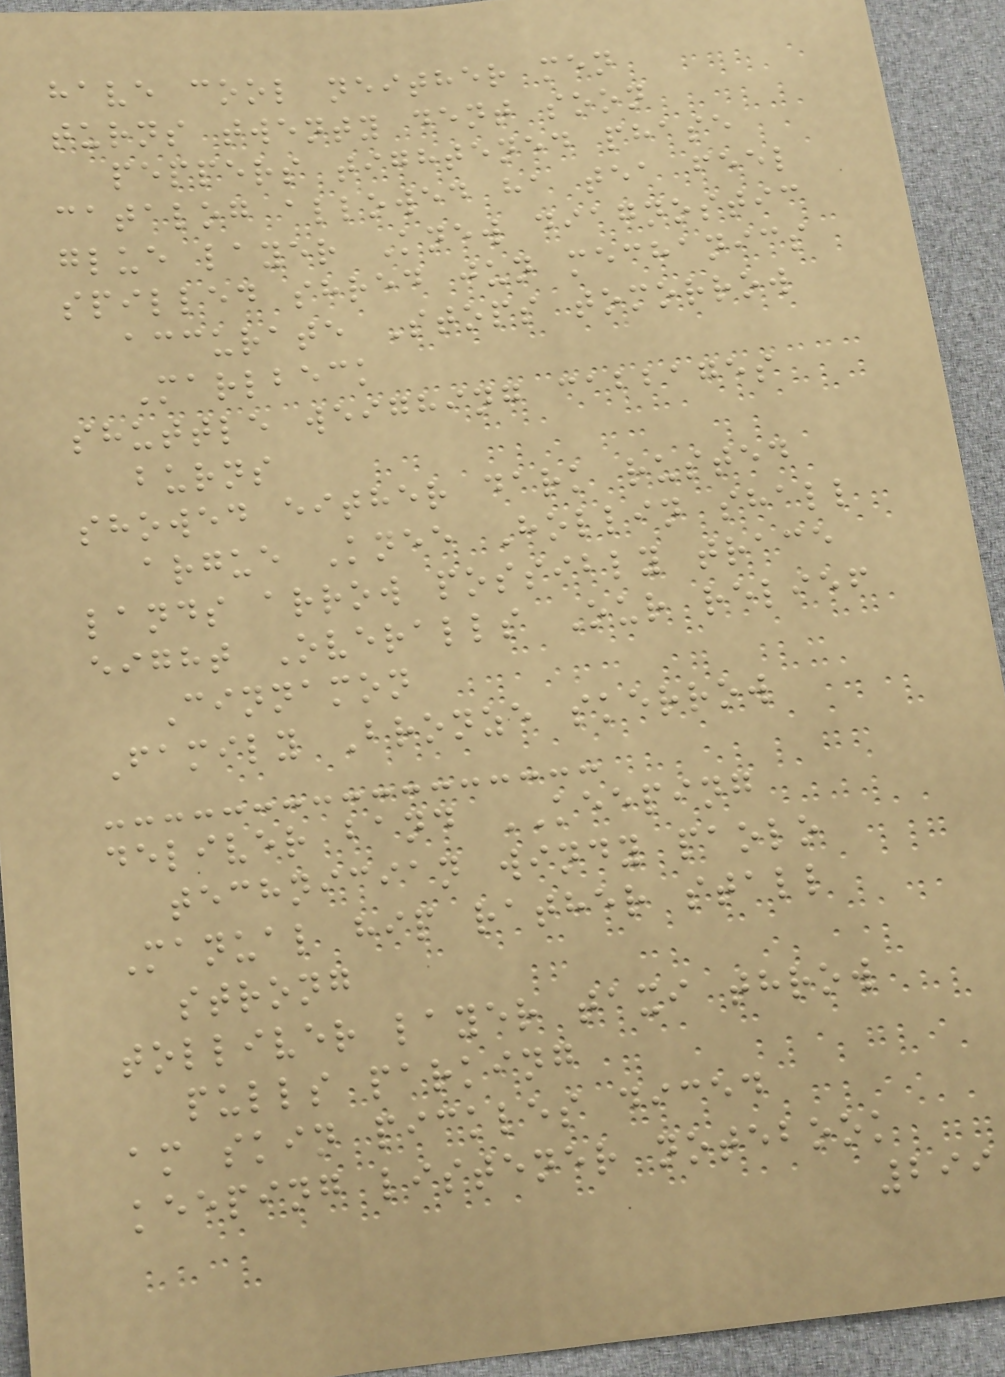have cool neither men
turns twenty dent soon
peppers tightened phase
catalog allowed ha tea feel
glue layer Knew diagnostic
spilled shred jun mechanics
accurate Stops tomorrow
Marlbeck
shuttle weighing cabbages
burns
showed either dark rusted
argue Knee Hollin shall
lands arrow possibly trace
eight Overalls Our relief
Cinnamon
Family Bronze skerrow
deliver band KEEPING
technician windy paolo
Manual hip rather stall
strong
tolliver layer taxi throw
pulls parking
am skin pickles diced
keeping listener notebook
299
